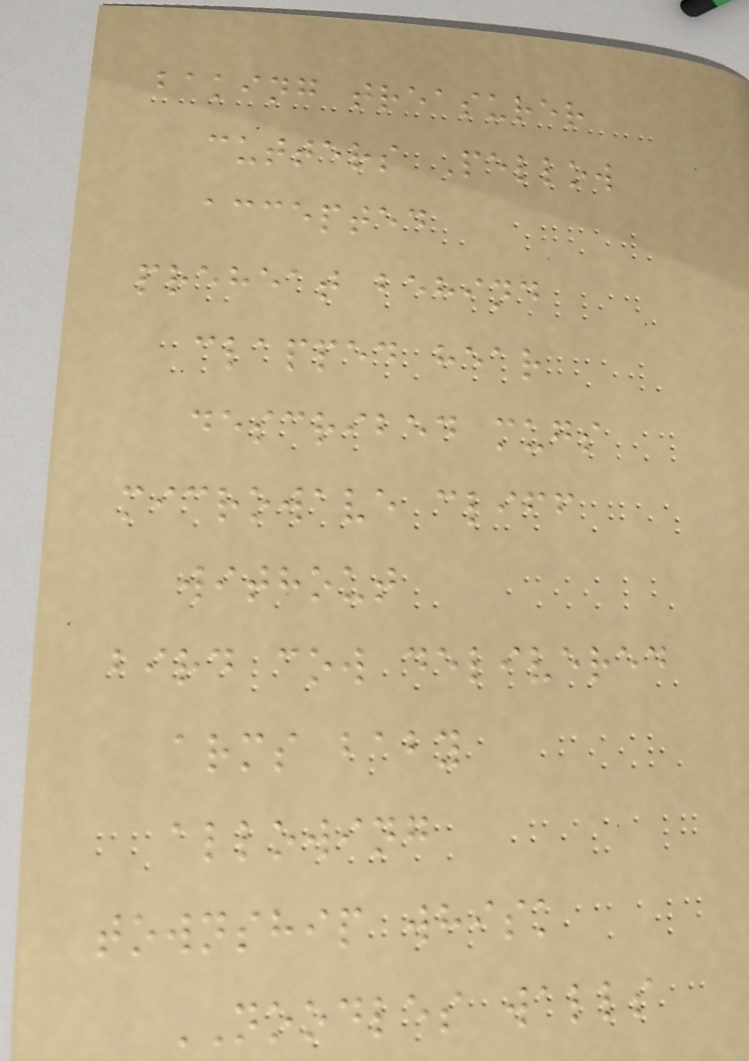baking treasurer
cutters Pellow
accepted
preheat behind
clapped hear
described mugs
microwave cliff
without
bird cow delivered
arms baby
allowing
township whisk
NOODLES walls
